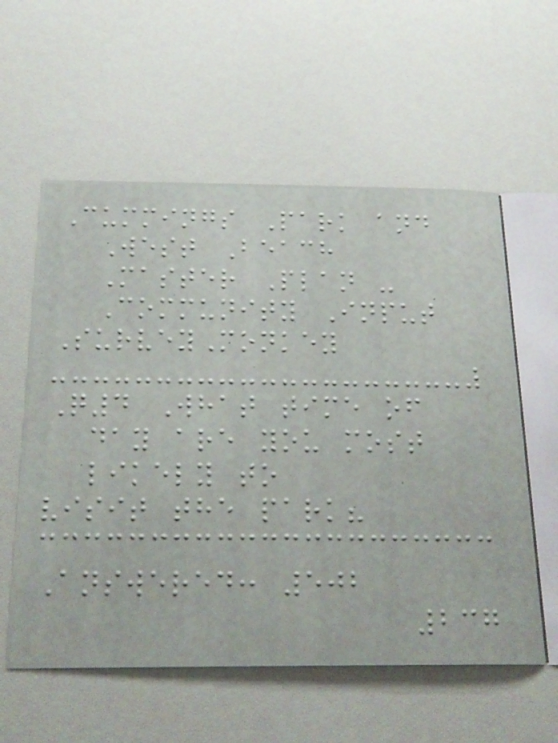Cummings Park and
West Beach
Master Plan -
Community Input
SurveyMonkey
Q4 What time of
day are you most
likely to
visit the park?
Answered: 502
237
